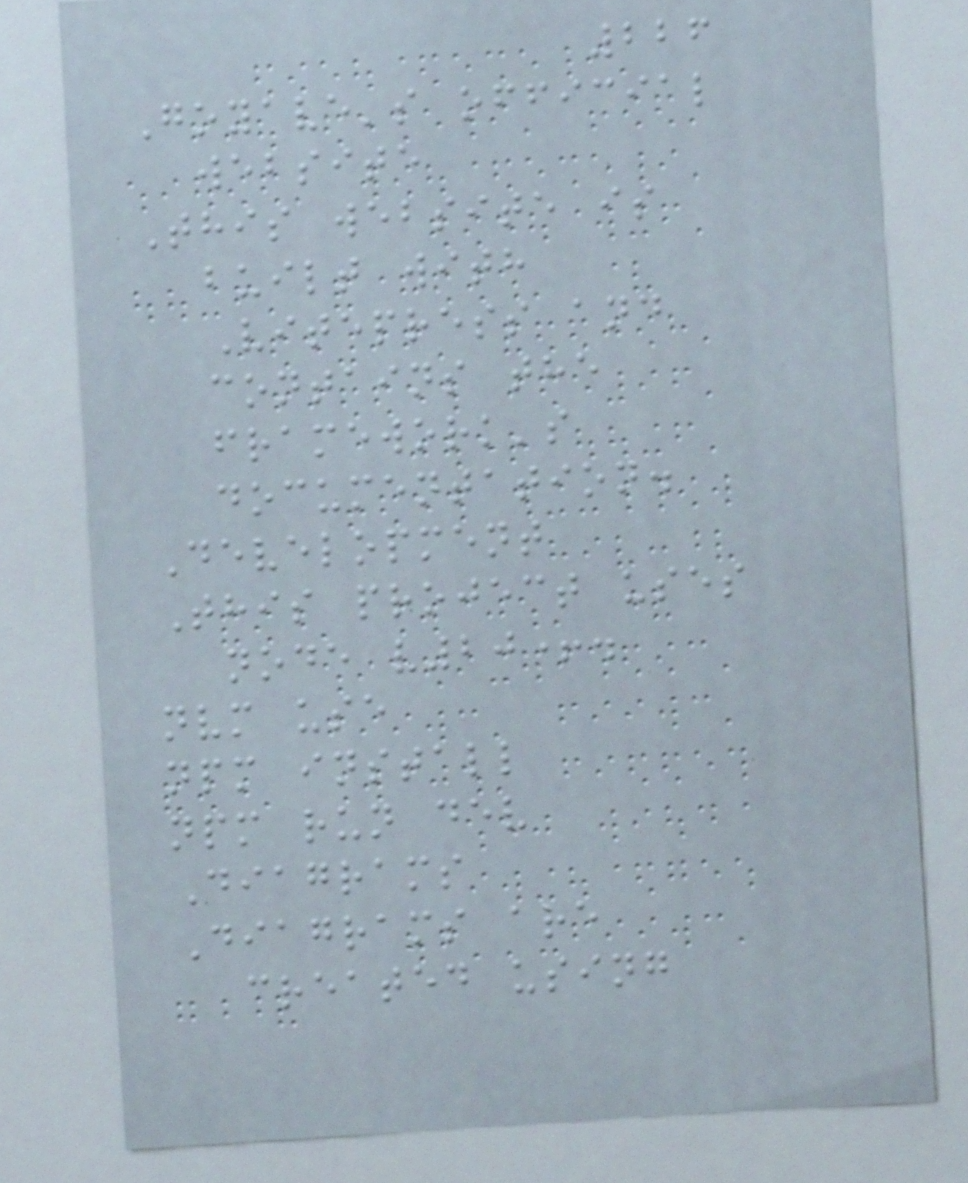226
Goyave's official
website
This website is
built with
Vitepress and
contains the
framework's
documentation.
Development
This project uses
node v20+.
nvm use
npm install
npm run dev
Diagrams
Diagrams are
created using
